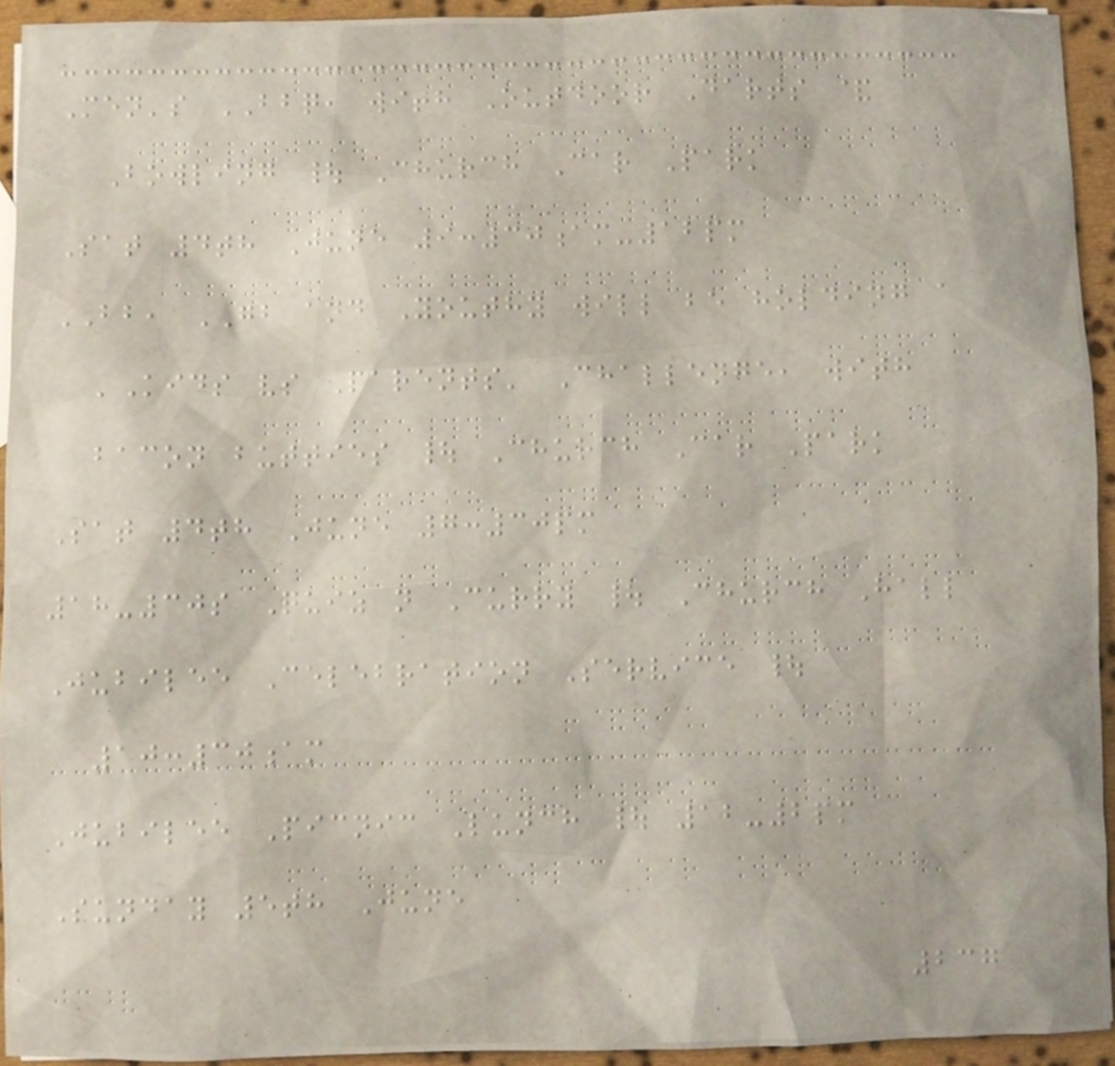Men's BBQ, with Outdoor Darts &
Bowling | Church Car Park
Sat 4th June 9:30am-12pm
BB, GB and Youthy will be holding a
'Kids vs Parents' Challenge, with
bacon butties | Church Car Park
Sat 4th June 7:30pm
18-30s Quiz n Curry | Church Hall
Jubilee Celebration Service |
10:30am
Jubilee Picnic Lunch | 12-2pm
Sunday 5th June
237
